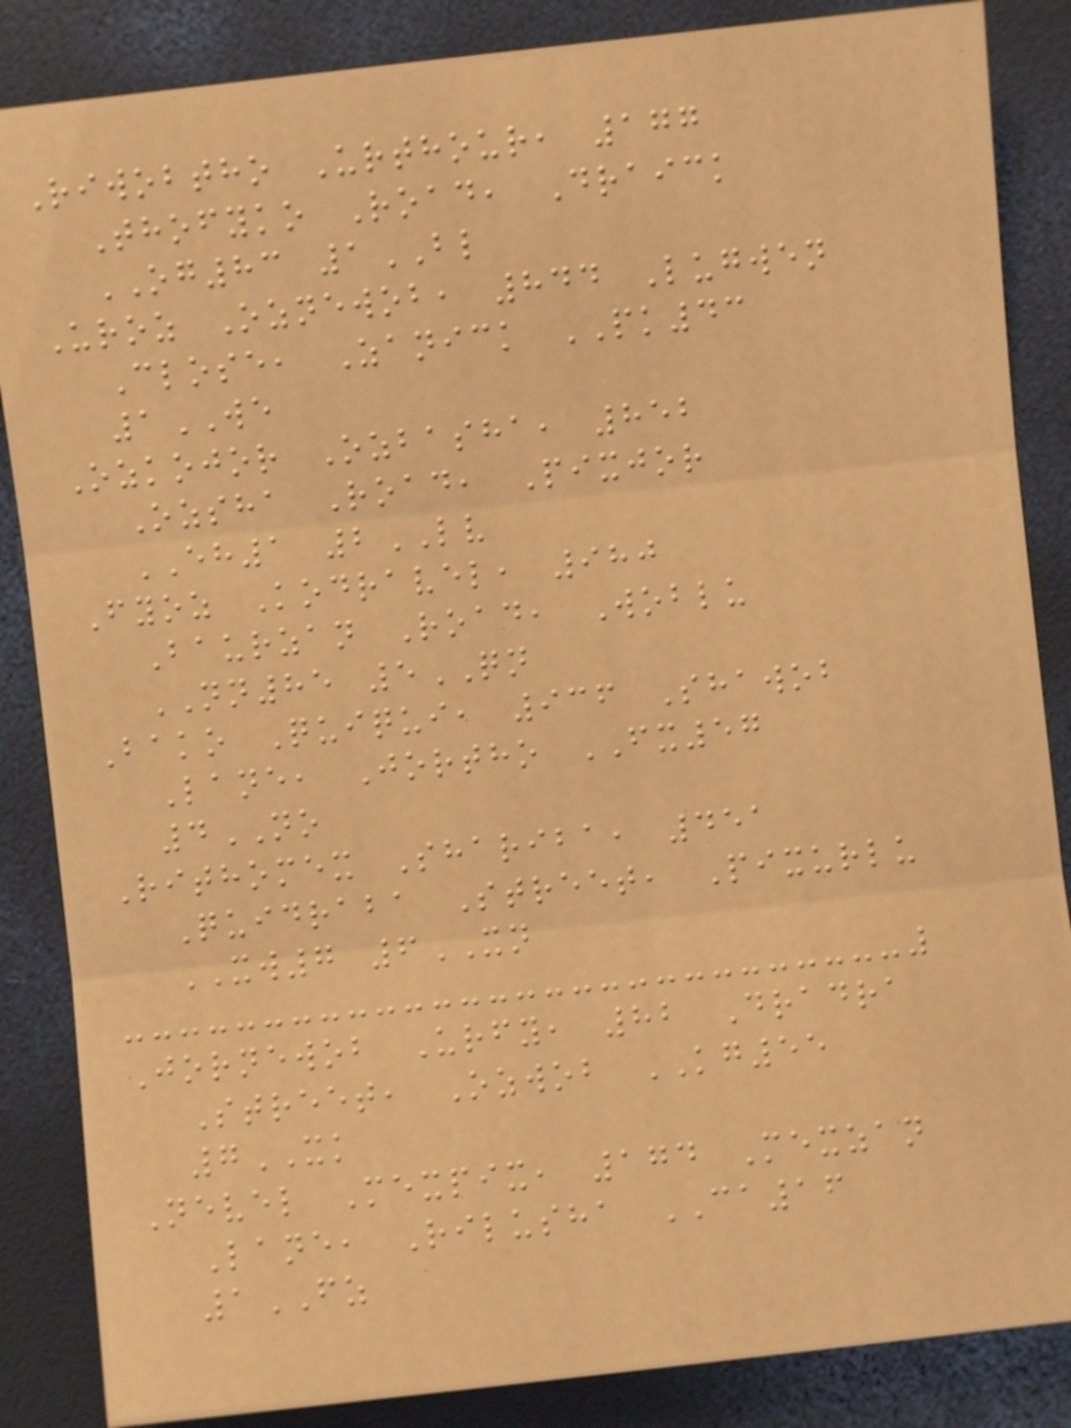Riwobtho Urthour, 177
Thofyko Road, Draick
OG83 1BL
Uroz Oznewob, 844 Lugwen
Close, Zanick PK43
1WE
Ozkojor Ozbasha, 852
Ozsha Road, Pixjor
EH1 2LV
Fyoz Kodravel, 980
Baurzan Road, Woblu
NN85 5QN
Bako Quiqui, 936 Shawob
Lane, Jortho FX57
4NO
Rithomex Shariba, 451
Quidraba Street, Pixurlu
XW7 6XN
Jornewob Urfy, 82 Dradra
Street, Ozwob KG55
7XK
Nevel Mexpix, 174 Mexzan
Lane, Rilusha CA16
1FZ
